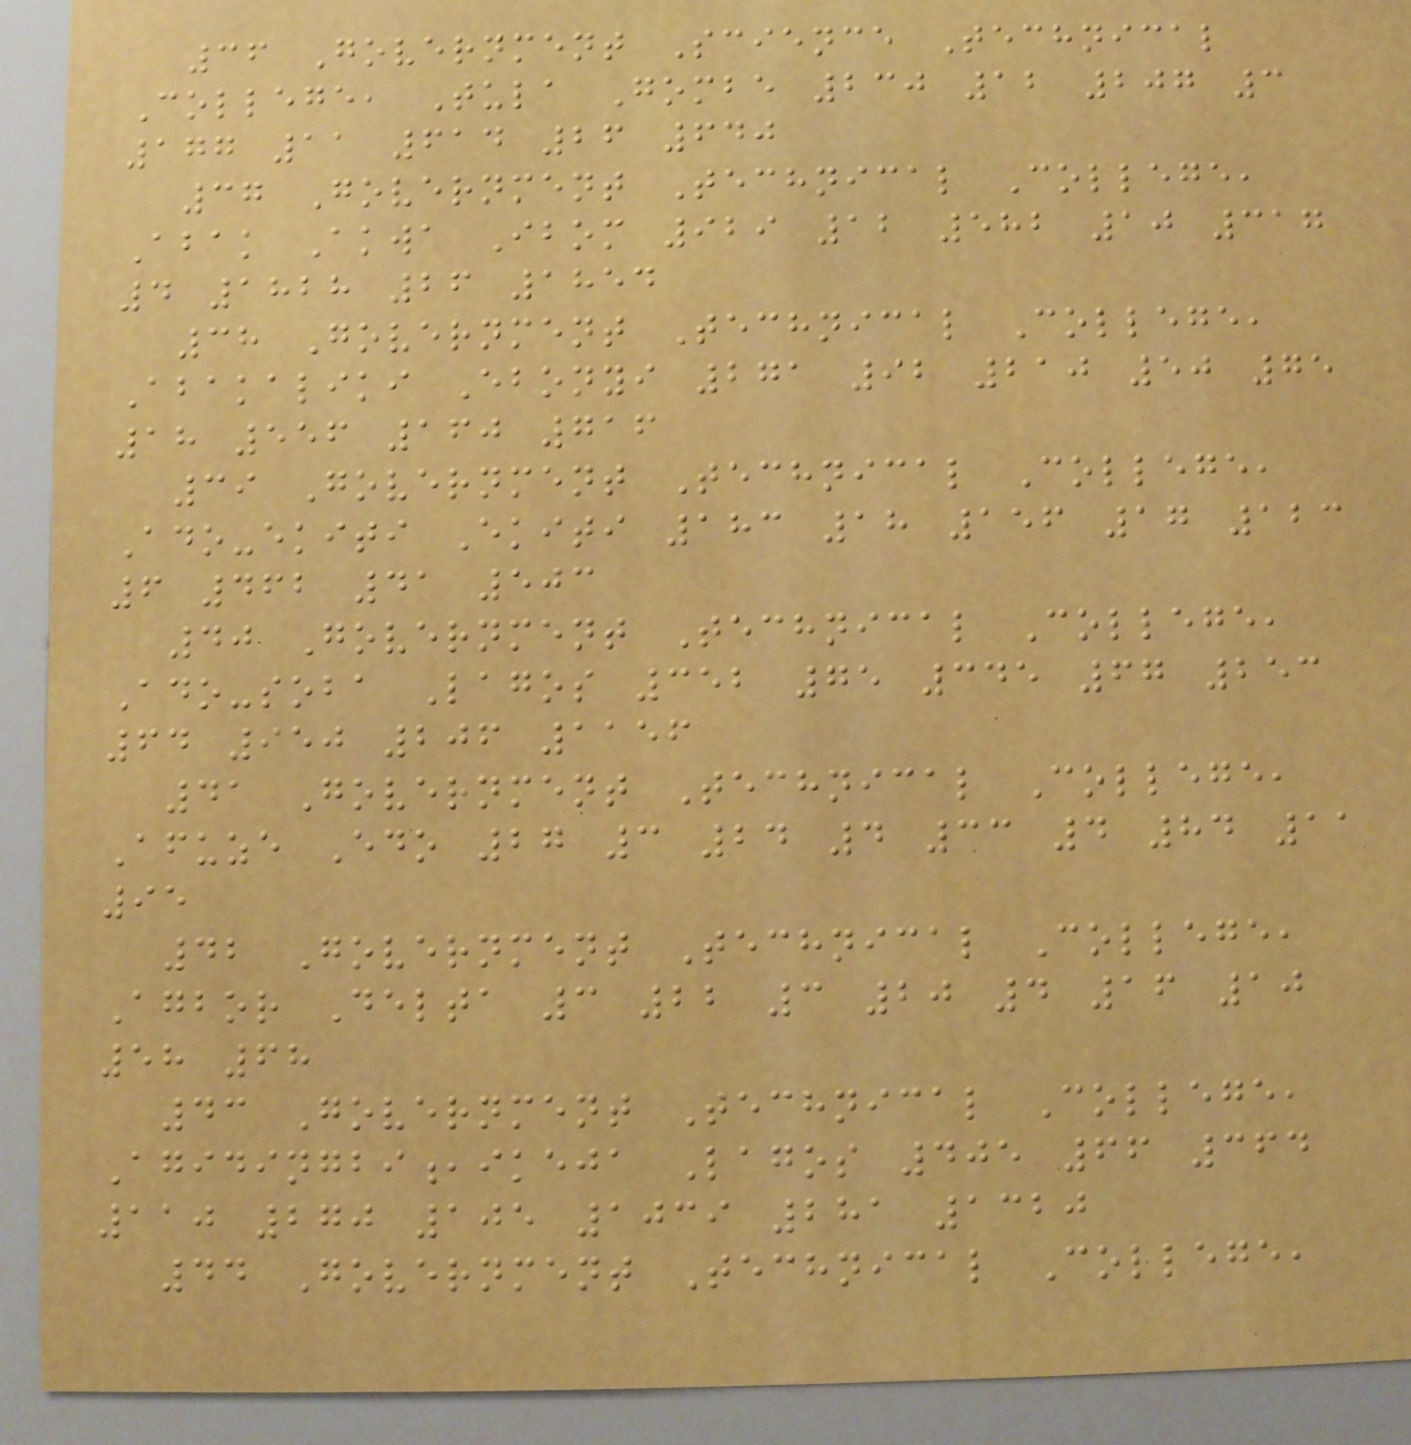36 Government Science Technical
College, Tula Gombe 230 12 207 3
177 11 614 26 640
37 Government Technical College,
Abak Akwa Ibom 929 12 582 10 317
4 1828 26 1854
38 Government Technical College,
Abakaliki Ebonyi 271 92 210 50 75
18 556 160 716
39 Government Technical College,
Ado-ekiti Ekiti 183 18 156 17 123
6 462 41 503
40 Government Technical College,
Ado-soba Lagos 352 75 345 67 253
64 950 206 1156
41 Government Technical College,
Afuze Edo 27 3 24 4 33 4 84 11
95
42 Government Technical College,
Agbor Delta 3 22 3 20 4 16 10
58 68
43 Government Technical College,
Agidingbi,ikeja Lagos 405 66 364
110 270 105 1039 281 1320
44 Government Technical College,
